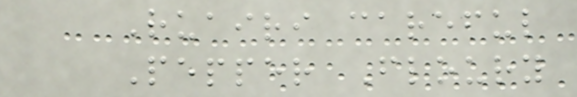Ruairi careful
Pepper Floury
